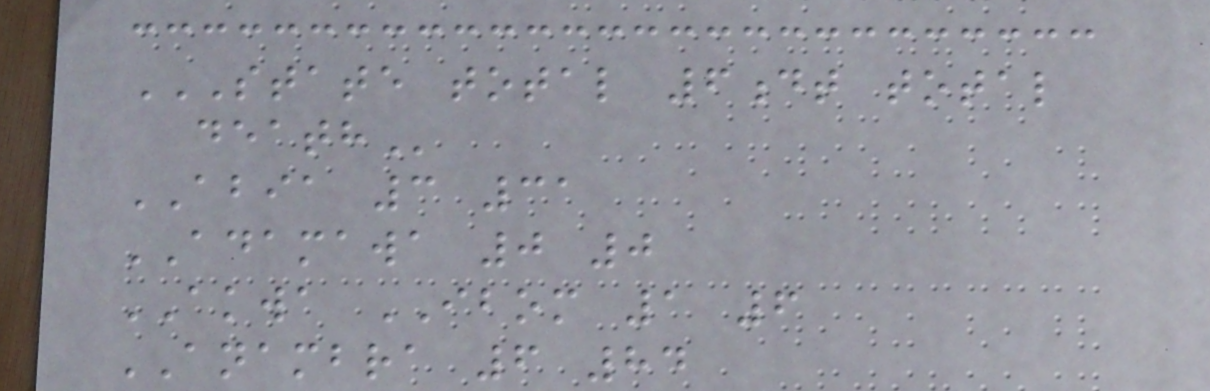STATE TOTAL 6DT TOTAL
DEATH
ABIA 3 31
ADAMAWA 0 0
AKWA IBOM 1 6
ANAMBRA 6 84
